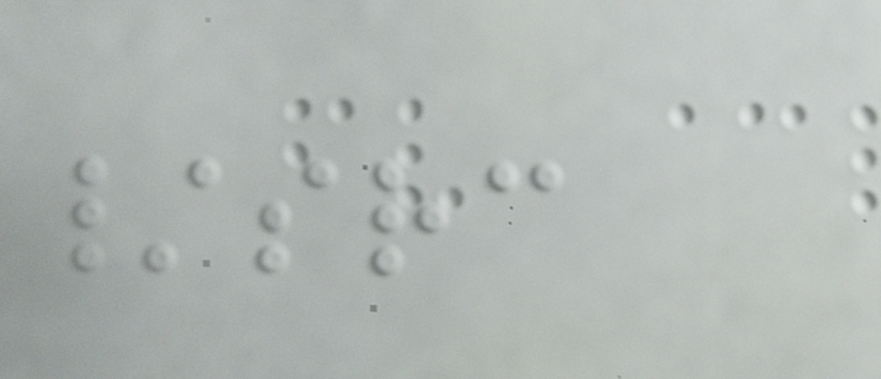/src
